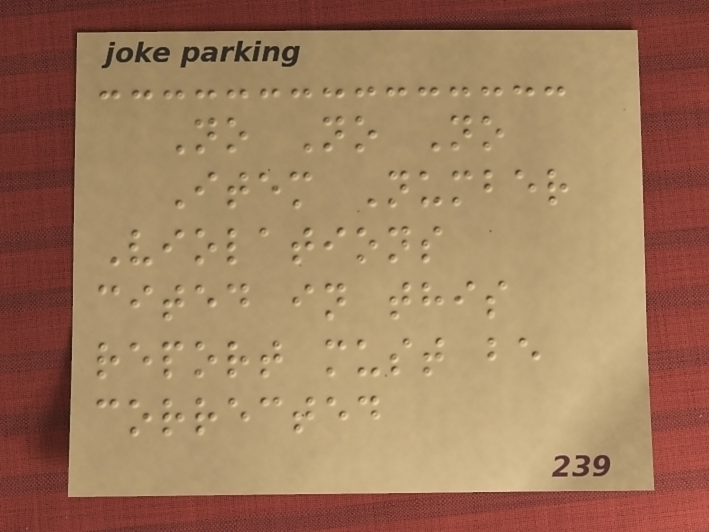No No No
Item Number
Violations
cited in this
report must be
corrected
